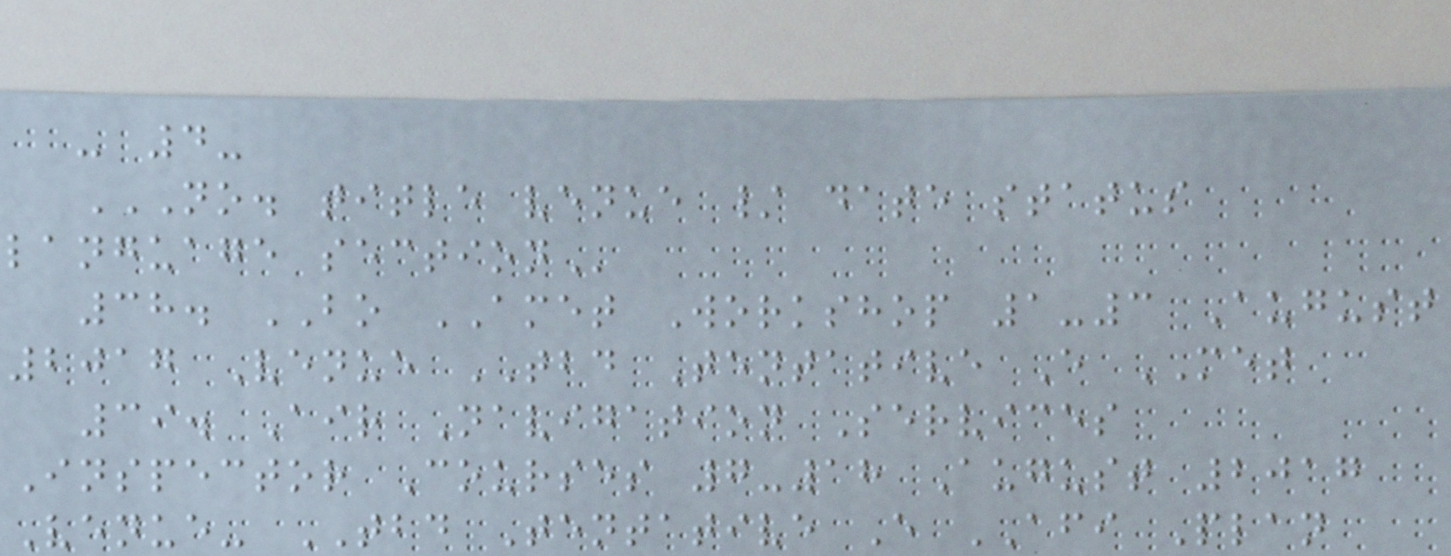- 4-
NO. TITLE VENUE / DATE STATUS
LANGUAGE SECTION
38. BO AMET Workshop 1-3 August
2017 Venue TBD Tentative E MET
39. Air Navigation Services
Inspector Courses 7-18 August 2017
Venue- TBD Tentative E AFI Plan
